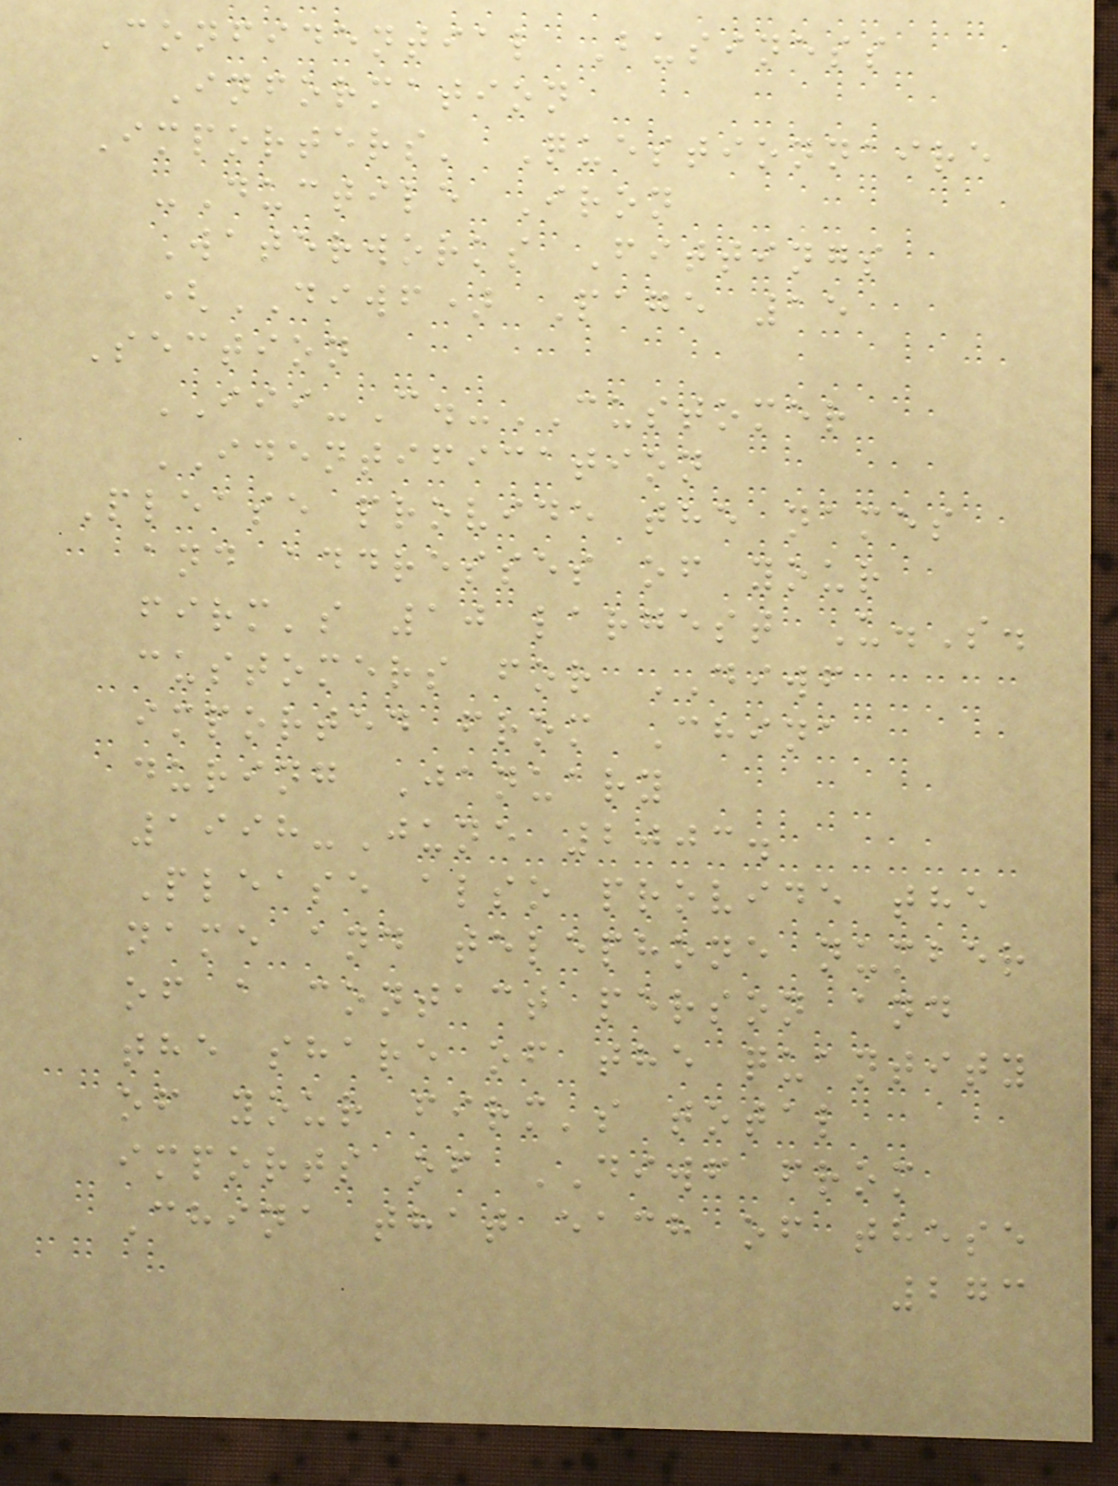Confidential Business
Information
Importers' Questionnaire
-Ductile Iron
Waterworks Fittings
(DIWF) Page 15
Section
III-C.-CUSTOMER
IDENTIFICATION
Please provide the names
and addresses of your
firm's 10 largest U.S.
customers for DIWF
imported from China
during January
1998-June 2003.
Please also provide the
name and telephone number
of a contact person and
the share of the quantity
of your firm's total
imports of DIWF from
China that each of these
273
